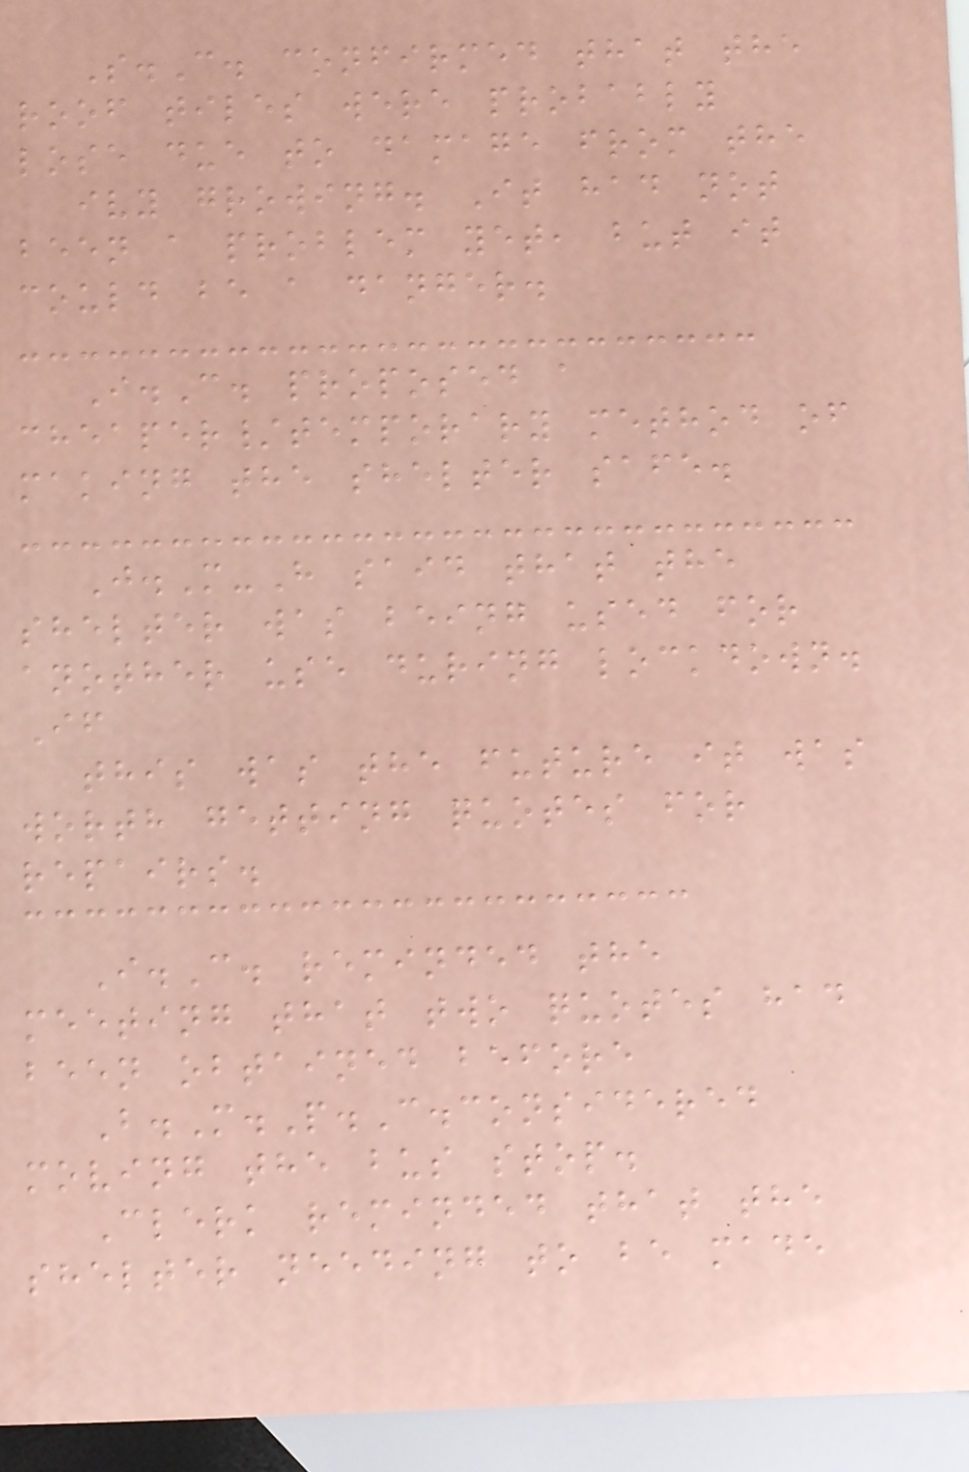S.C. confirmed that the
roof tiles were probably
lose due to damage from the
ivy growing. It had not
been a problem yet, but it
could be a danger.
I.C. proposed a
cheaper/temporary method of
making the shelter safe.
J.M-H said that the
shelter was being used for
another use during lockdown.
If
this was the future it was
worth getting quotes for
repairs.
I.C. reminded the
meeting that two quotes had
been obtained before
B.M.P.C.considered
moving the bus stop.
Clerk reminded that the
shelter needing to be made
